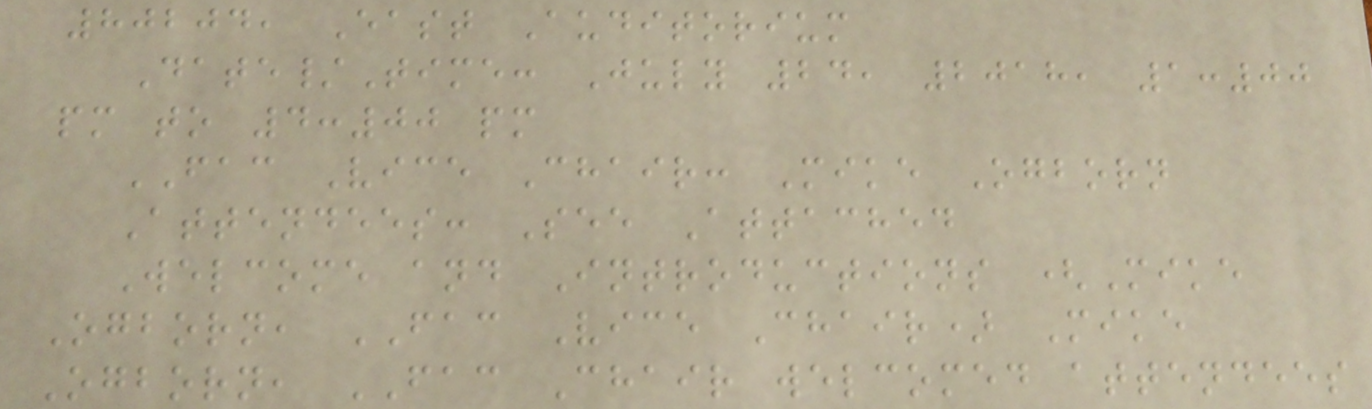80204, East Auditorium
Date/Time: July 24, 2018, 1:00
pm to 4:00 pm
FAC Vice Chair: Mike Ogborn
Attendees: See Attached
Welcome and Introductions (Mike
Ogborn, FAC Vice Chair) Mike
Ogborn, FAC Chair welcomed attendees
